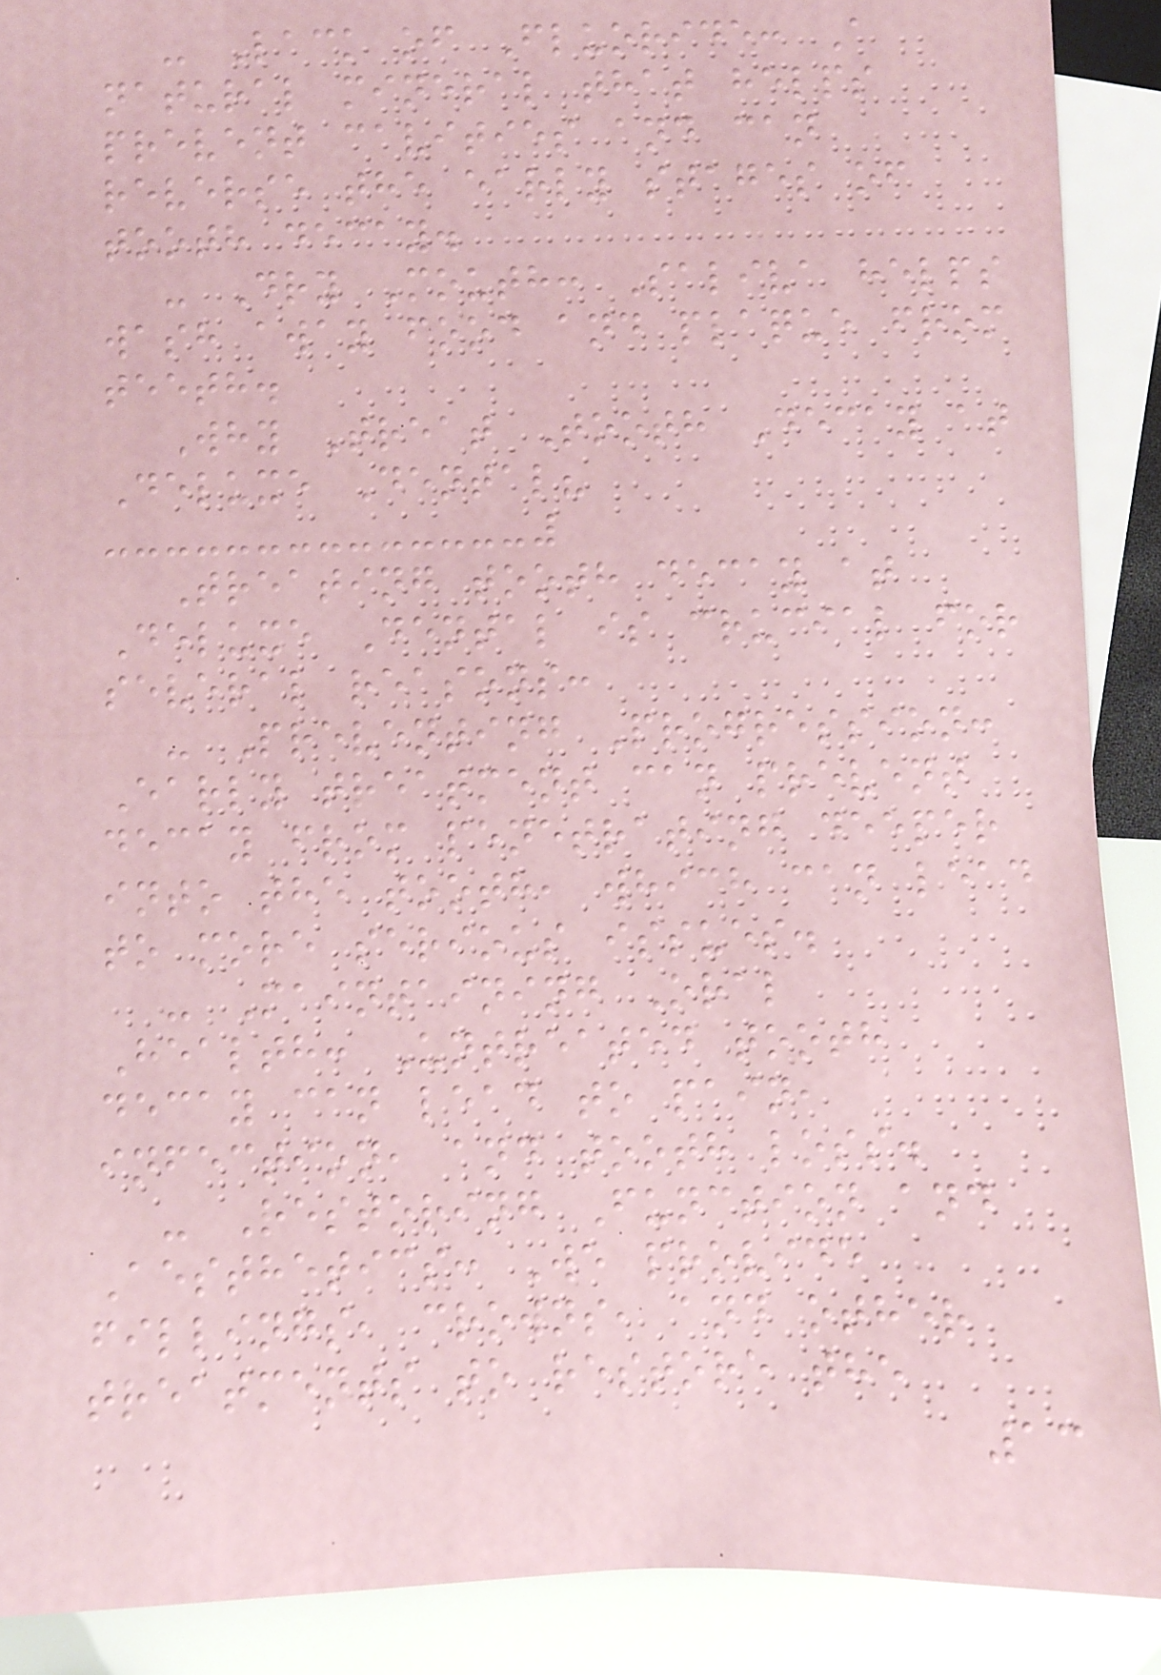- Lack of Fluoride: A
natural mineral that helps
prevent cavities and can
reverse the early stages of
tooth decay.
- Dry Mouth: Saliva helps
wash away food and plaque from
teeth.
Why Treat Tooth Decay at
Deluxe Dental?
Treating tooth decay at
Deluxe Dental is crucial for
several reasons:
- Preventing Progression:
Early treatment can prevent
decay from penetrating deeper
into the tooth, which can lead
to more serious issues.
- Maintaining Oral
Health: Untreated tooth
decay can lead to pain,
infection, and tooth loss.
- Restoring Function and
Aesthetics: We provide
fillings, crowns, and other
treatments to restore the
13
